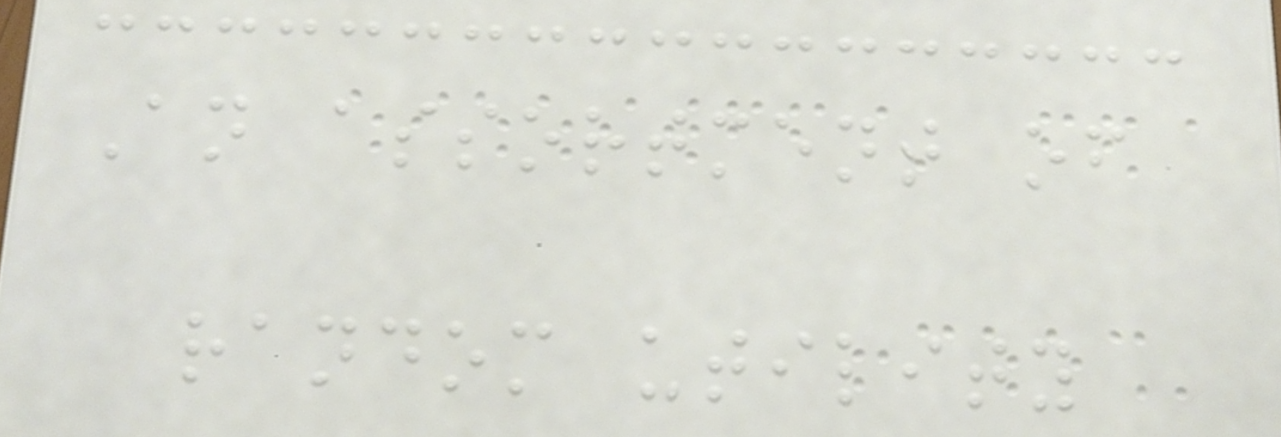An assortment of
random utility
